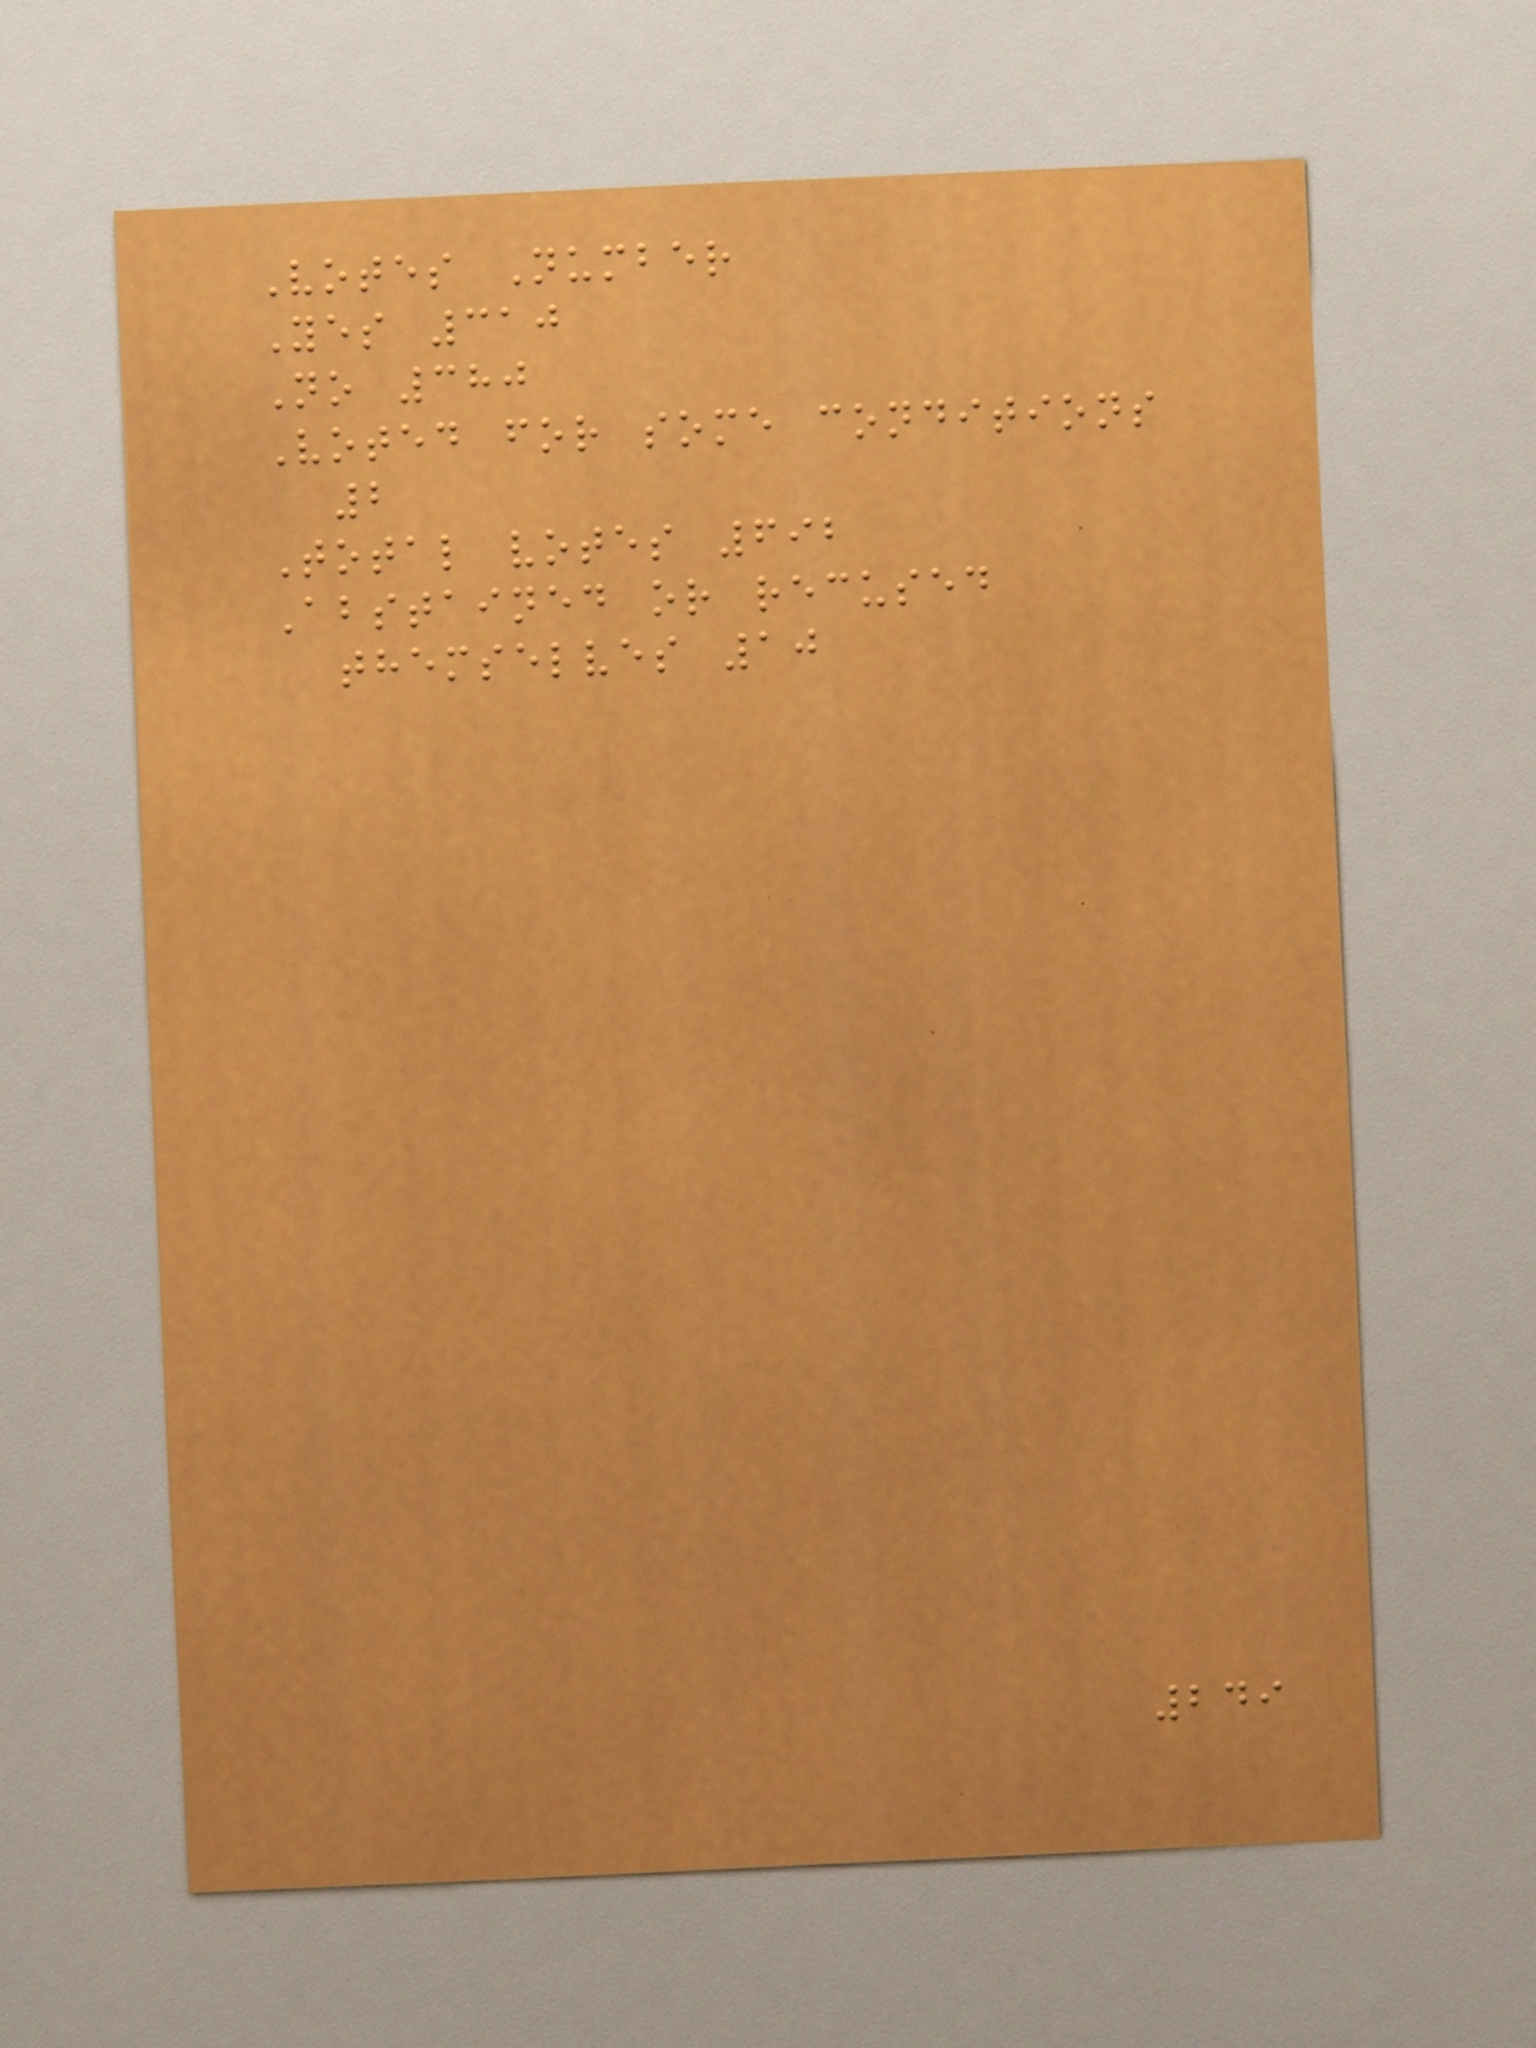Votes Number
Yes 310
No 380
Voted for some conditions
2
Total votes 692
Abstained or recused
themselves 10
249
